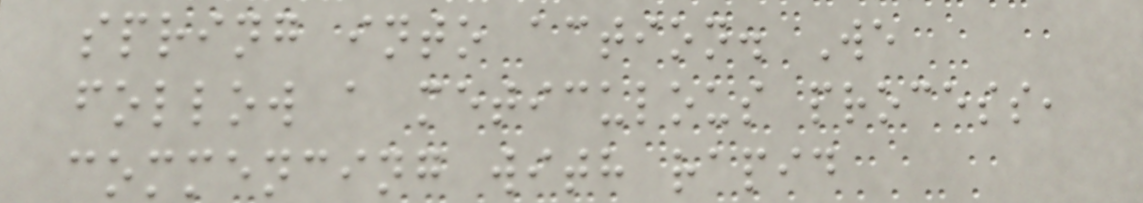spring into action. We
follow a meticulous process,
commencing with rapid
